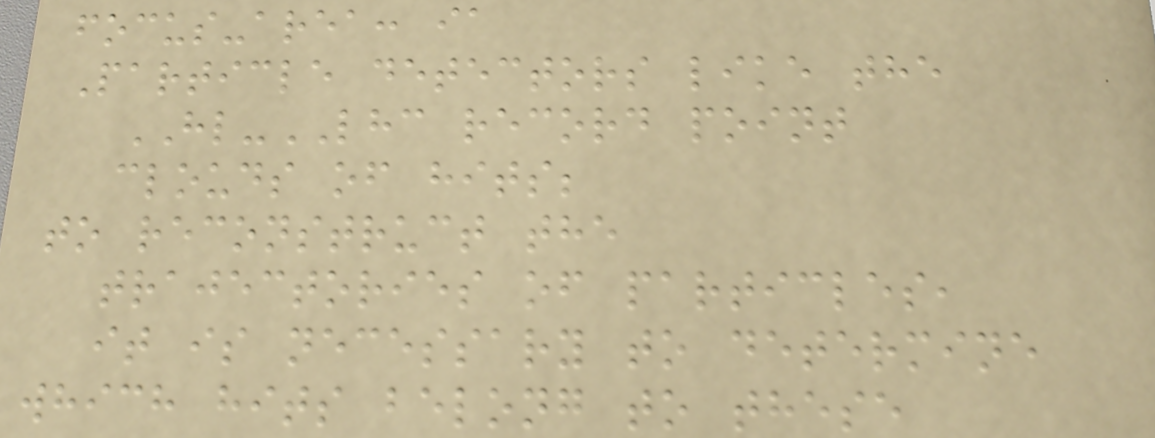focus-area: ia
Particle detectors like the
HL-LHC record point
clouds of hits;
to reconstruct the
trajectories of particles,
it is necessary to determine
which hits belong to these
